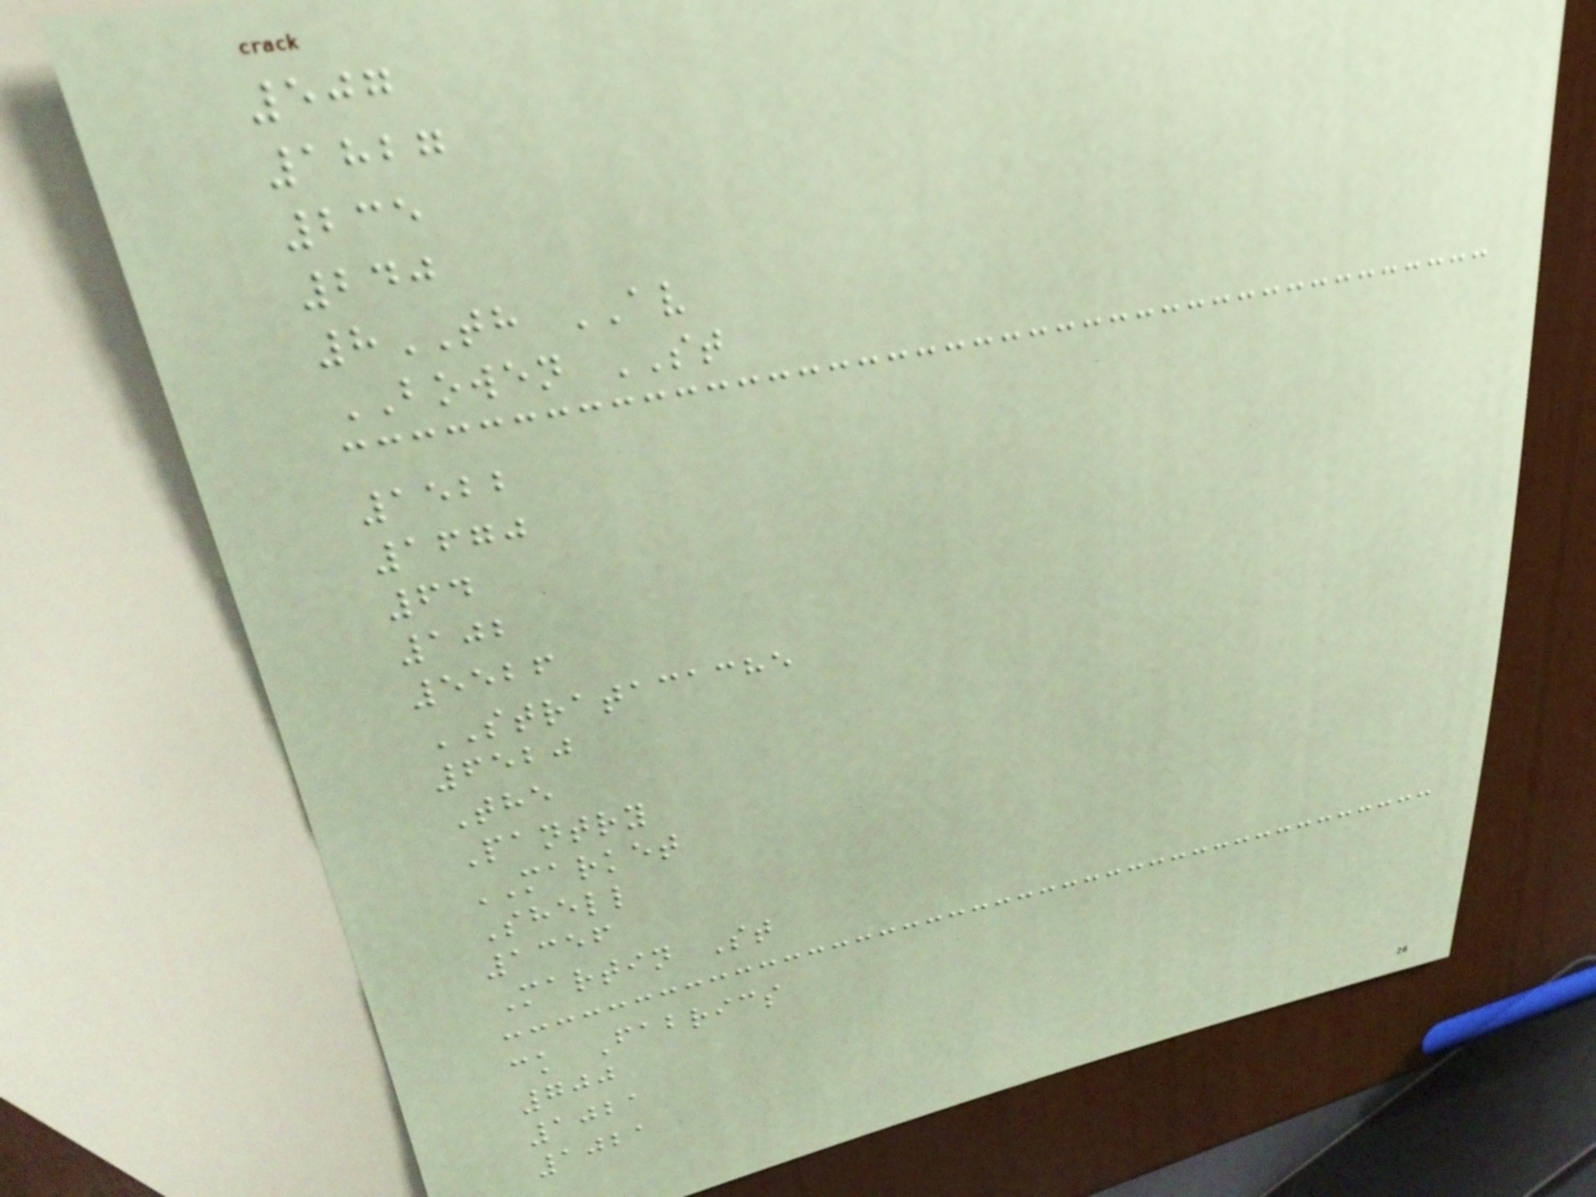507
1827
235
240
8TH AV
BOWEN ST
1522
1670
64
102
5526
STRATACACHE
6520
The
Pantry
MARKET
Shell
1356
Martin St
ck Fabrics
700
1021
1021
